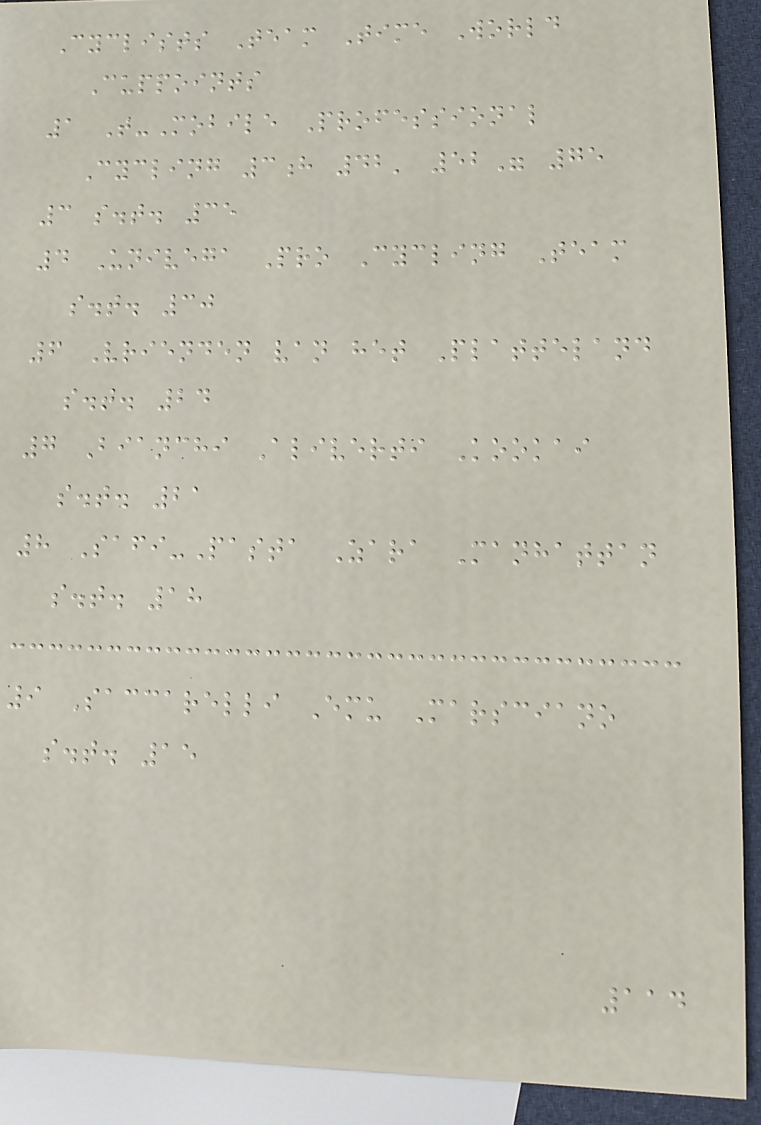Cyclists Team Time World
Cuppoints
1 T-Mobile Professional
Cycling 3h 42' 52" 75
3 s.t. 35
4 Univega Pro Cycling Team
s.t. 30
6 Vrienden van het Platteland
s.t. 24
7 Bianchi Aliverti Kookai
s.t. 21
8 Safi-Pasta Zara Manhattan
s.t. 18
9 Saccarelli Emu Marsciano
s.t. 15
114
